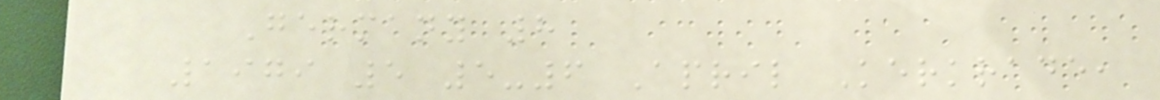Germany 8
1979 5 5-6 April Kerkrade,
